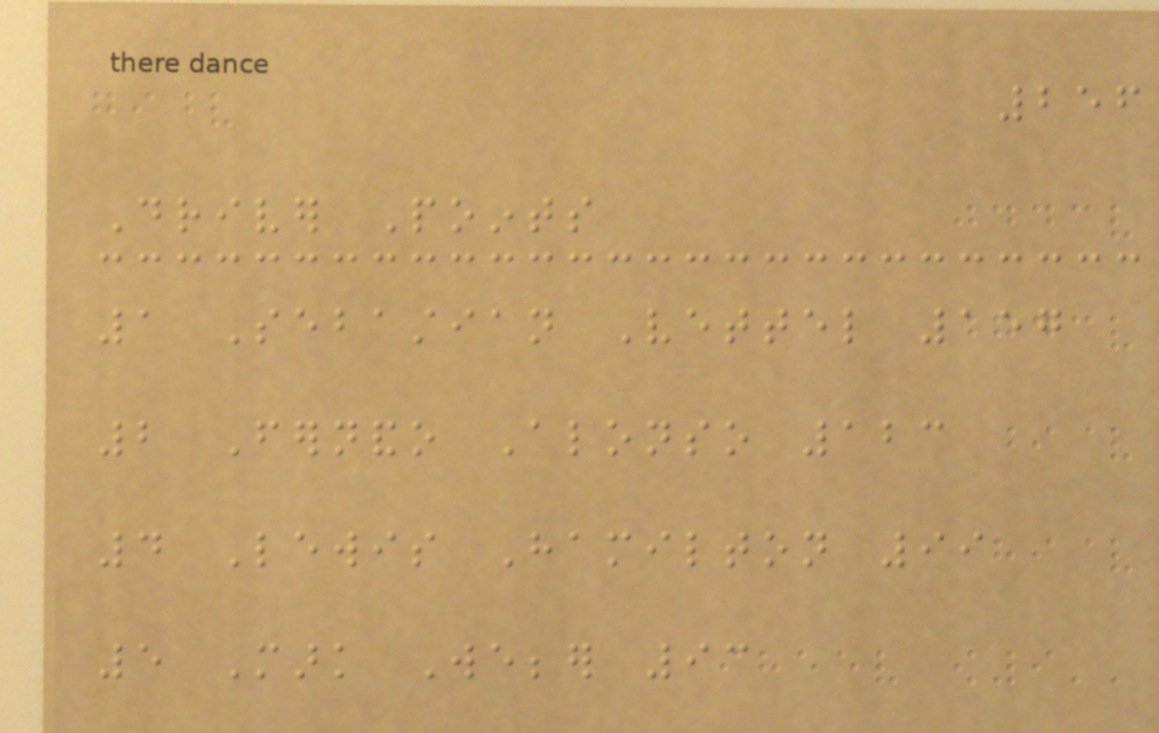256
Driver Points
1 Sebastian Vettel 157
2 Fernando Alonso 123
4 Lewis Hamilton 99
5 Mark Webber 93
